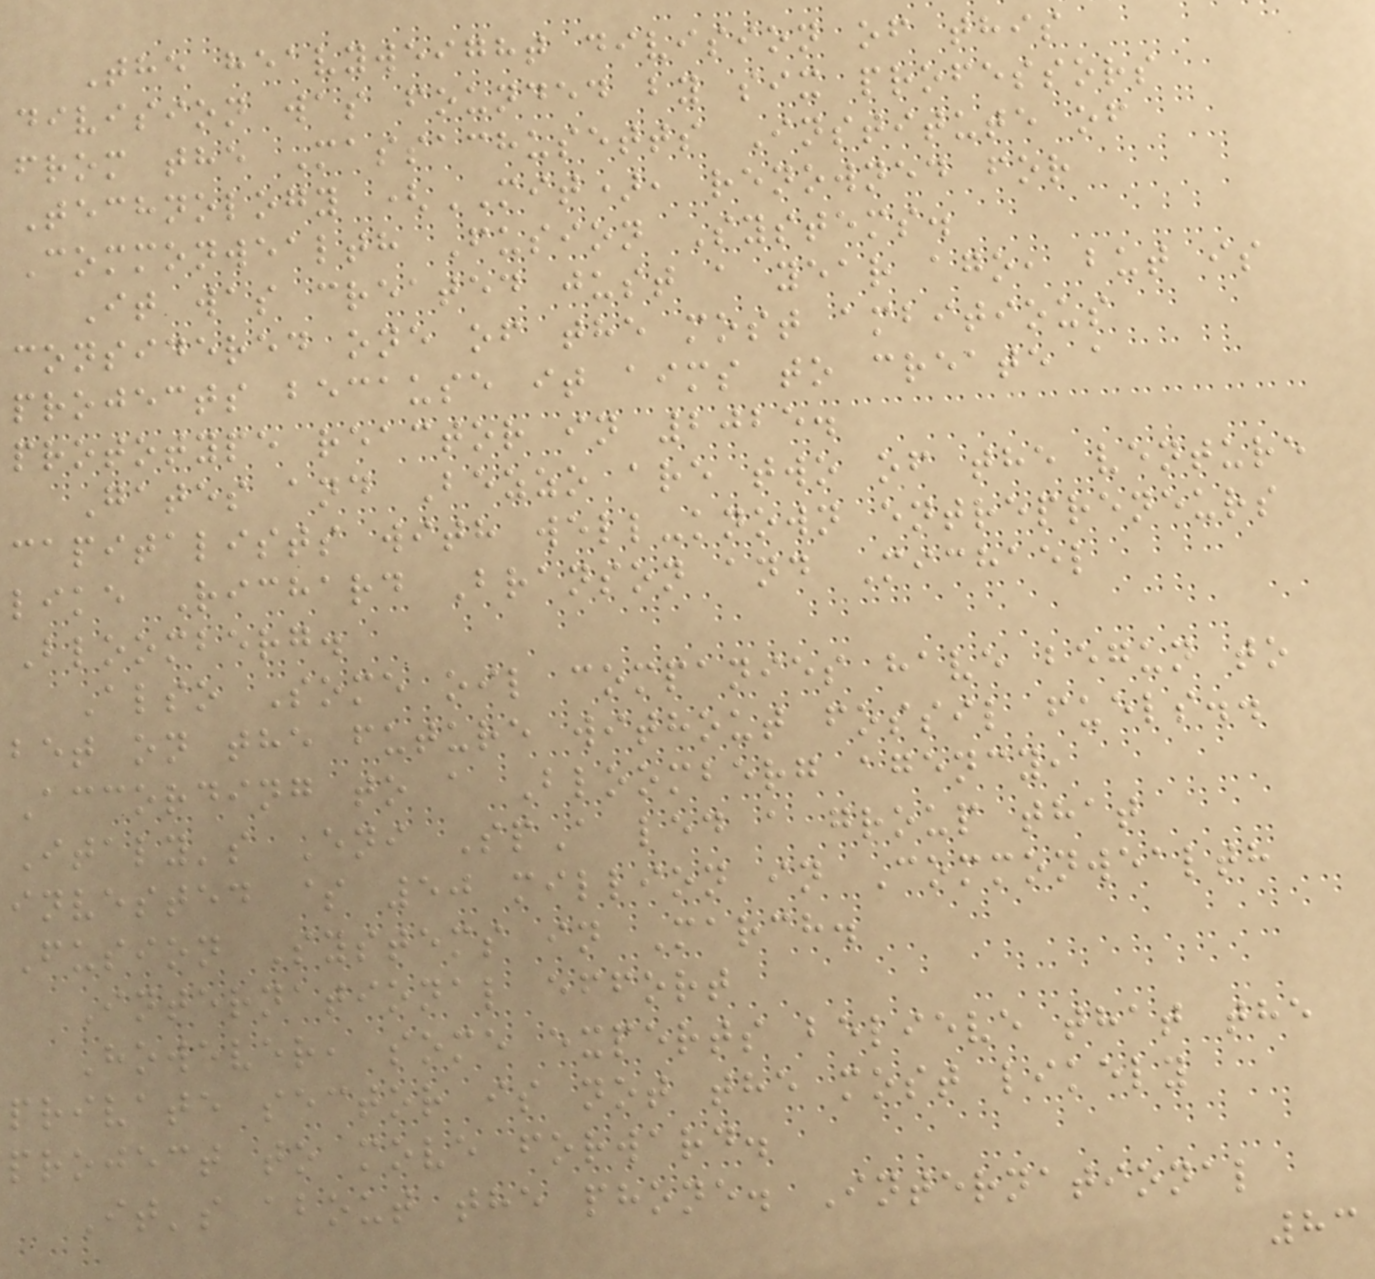The heavyweight division of this
division was founded by six professors
from the Massachusetts Institute of
Technology (MIT), renowned for
Commonwealth Fusion Systems.
It was created just a year ago, but is
considered one of the most ambitious
projects because it aims to create a
prototype reactor in 2025.
Gates and Bezzo are two of the venture
capitalists with well-known entrepreneurs
like Richard Branson and Michael
Bloomberg.
Also Some oil companies have begun to
bet on the future without fossil fuels..
According to a Bloomberg agency,
Italy's Eni SpA led a group that
invested $ 50 million in Commonwealth
Fusion Systems in March.
International effort
However, some experts believe that the
private sector is not the most likely
project to move forward.
It's about the phone. International
83
